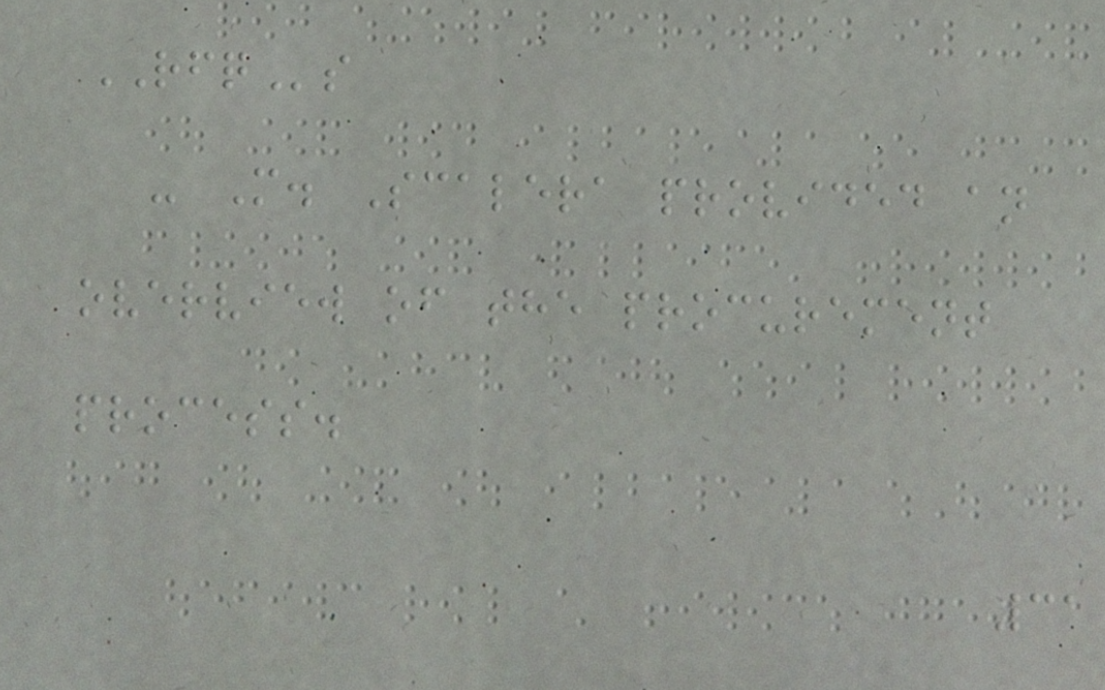RFQs
- M. Scalera provided an
overview of the procurement
process.
31
